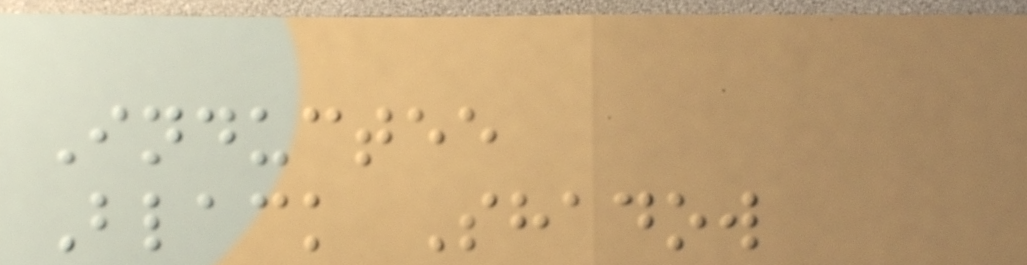Inductee
Black Shadow
